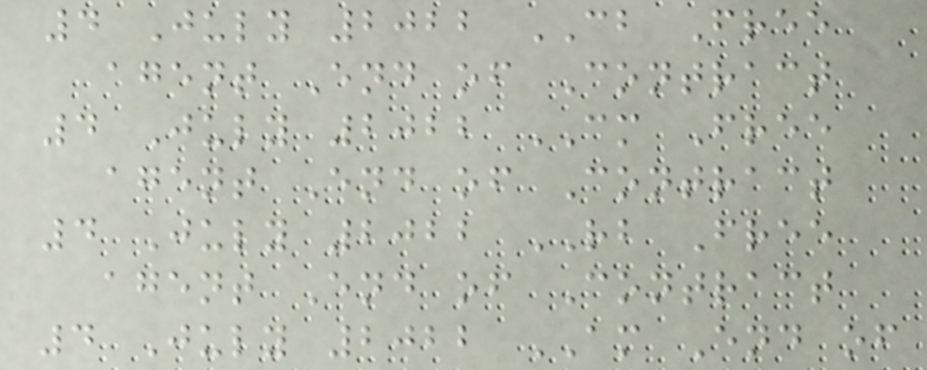4 July 2022 CB Free
agent End of Contract
4 July 2022 CM Free
agent End of Contract
4 July 2022 RB Free
agent End of Contract
4 July 2022 AM End of
